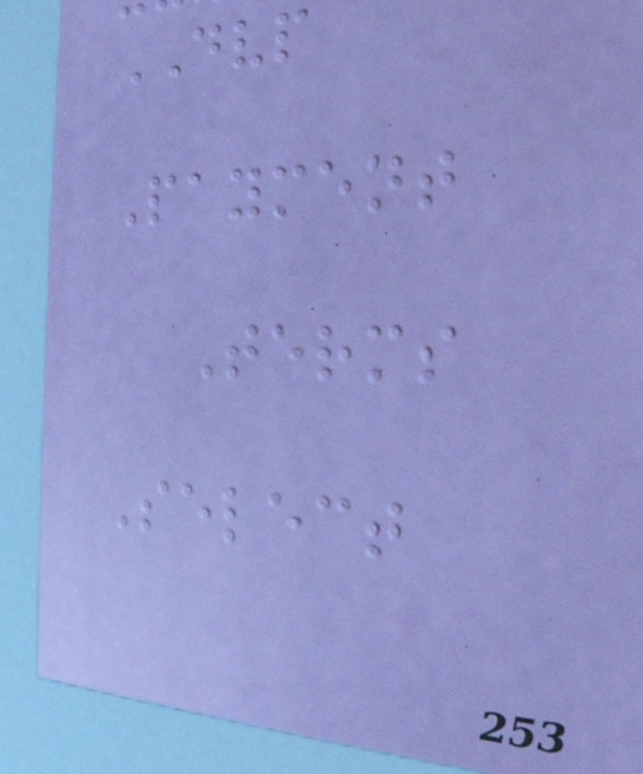DVP
Payment
Terms
Select
